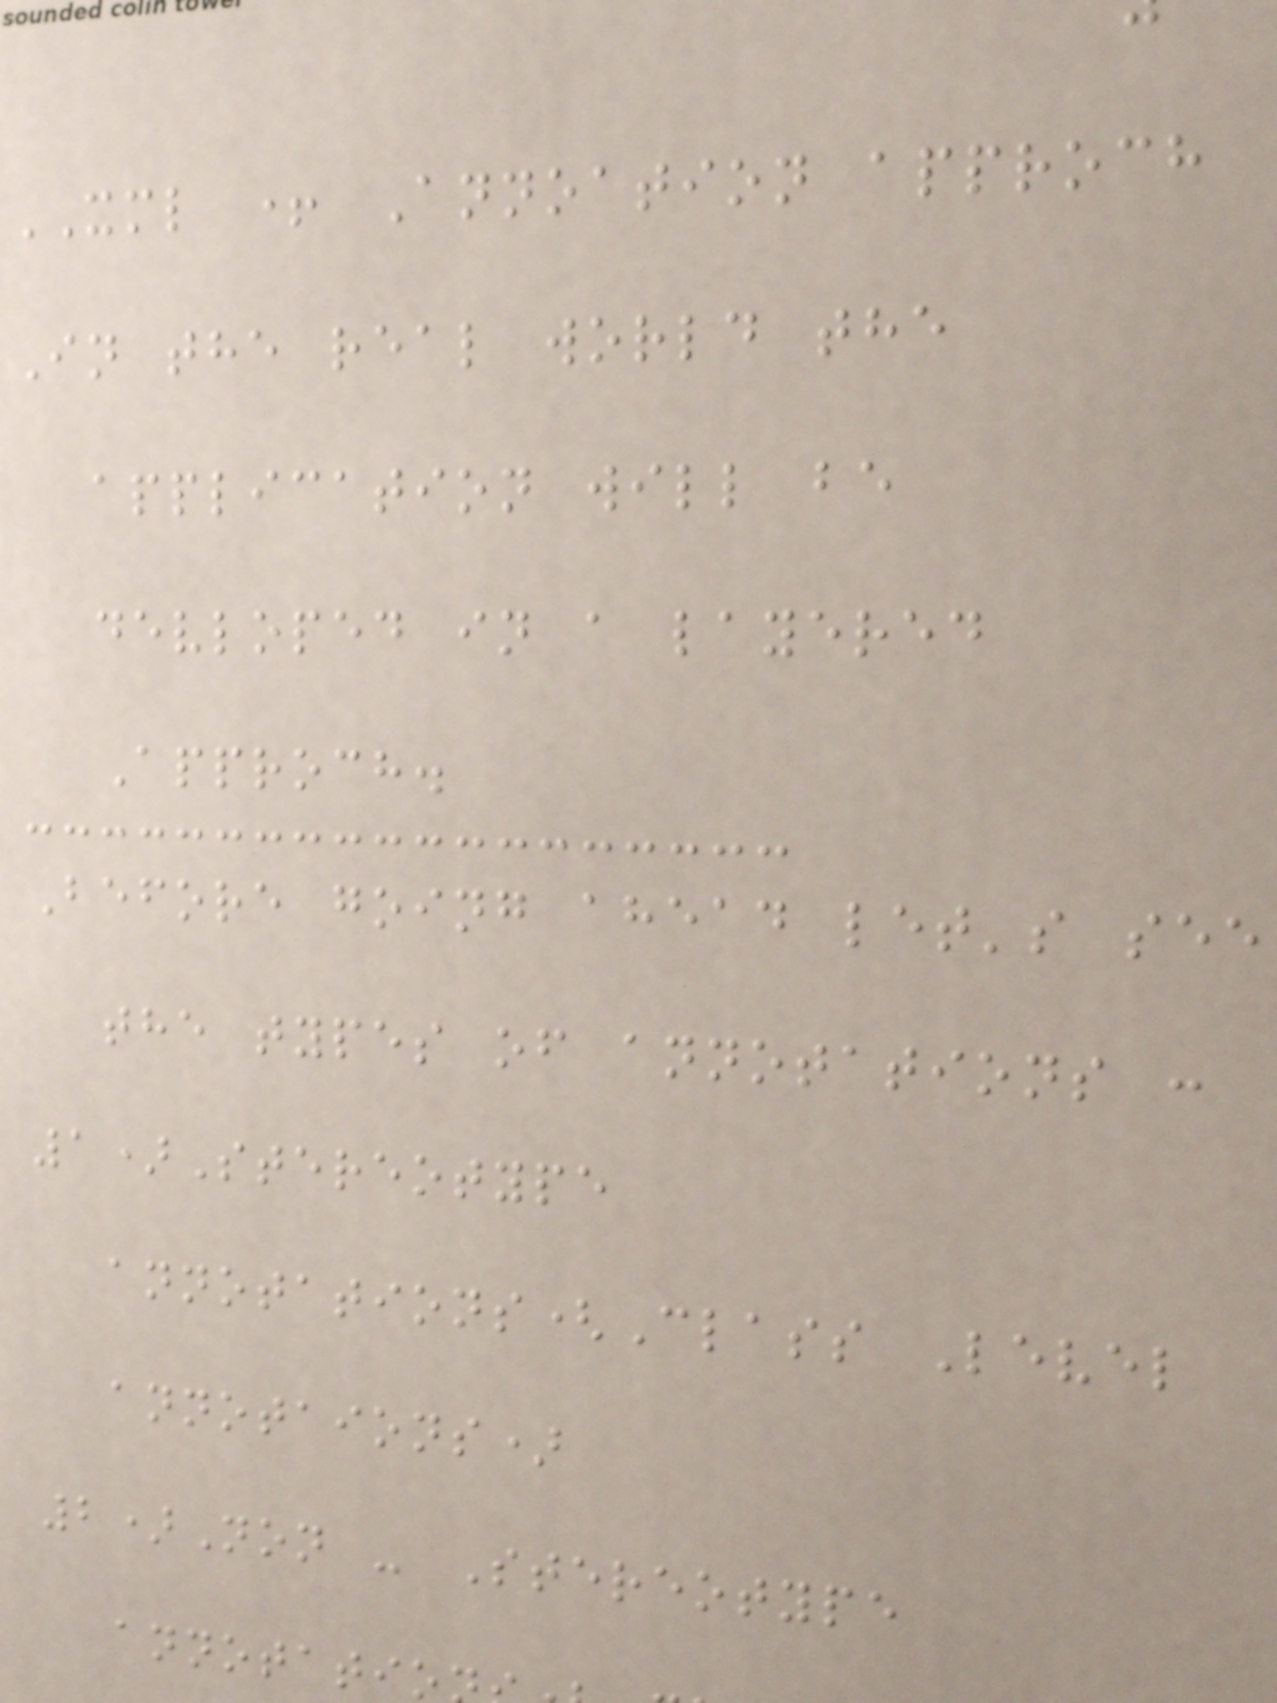XML + Annoation approch
In the real world the
application will be
devloped in a layered
Approch.
Before going ahead let's see
the types of annotations :
1)Stereotype
annotations(Class Level
annotaions)
2)Non - Stereotype
annotatio
